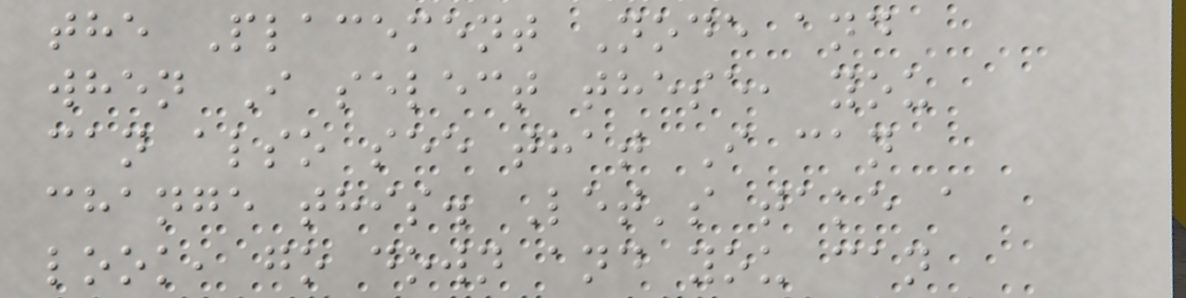the Placement Node and
when I select these, you
can also see that I can
change this. Let's take a
look, go down and you can
